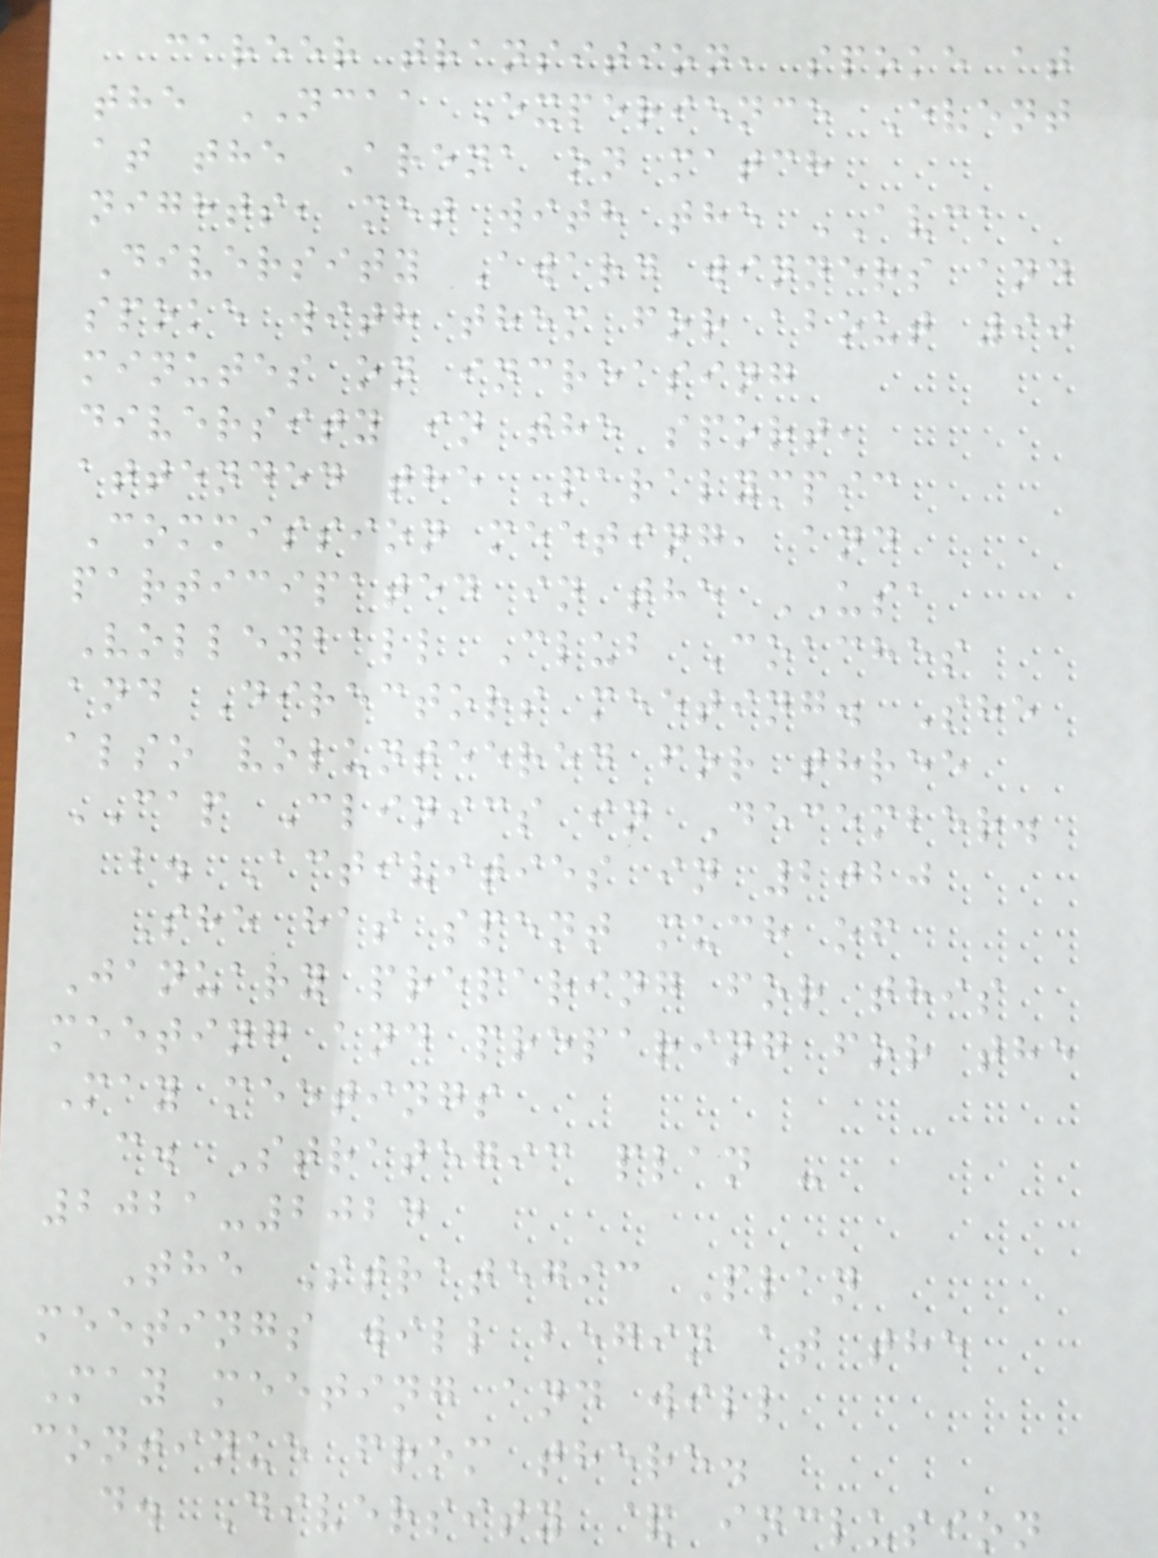career transition, spoke at
the NCAA Experience Event
at the Arena on match
nights, met with the AVCA
Diversity Award winners and
spoke with them for about 90
minutes on increasing
diversity in the sport,
attended the Paralympic
Commission meeting, and
participated in the USA
Volleyball Club Coaches
and Directors meeting. She
also volunteered for three
CAP Clinics in December.
b. Activities in 2020
She has spent much of
January preparing for this
meeting and preparing for the
May meetings
c. Strategic plan -
2021-2024
The Strategic Plan
meetings will begin at the
May meeting and will
continue from there.
d. Diversity & inclusion
